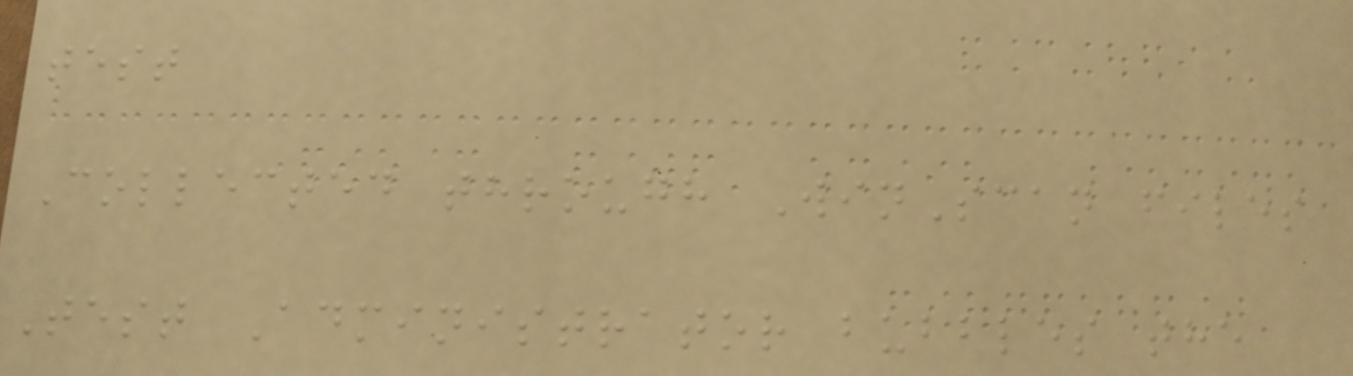test
Collected through WinScan files
Test Administrator bubbles the
